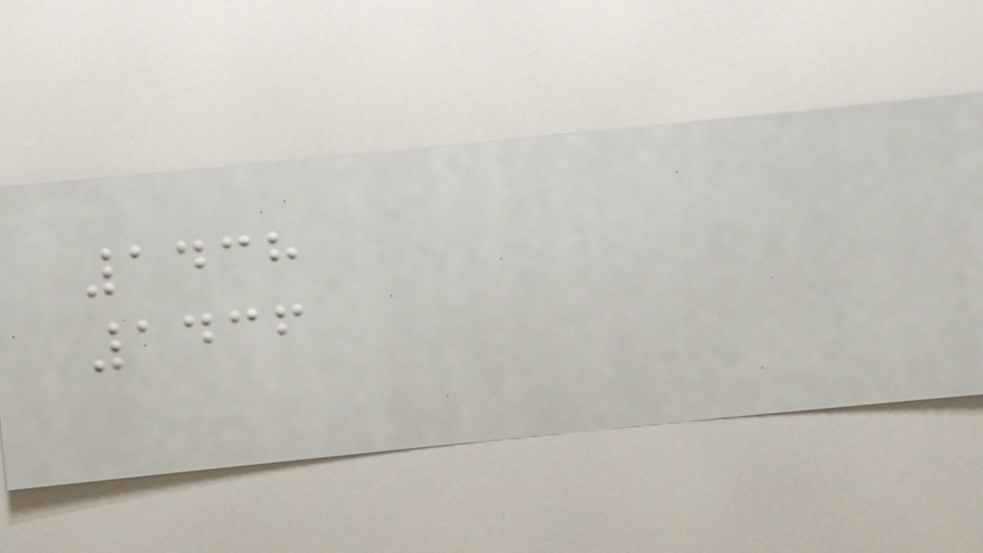1438
1436
